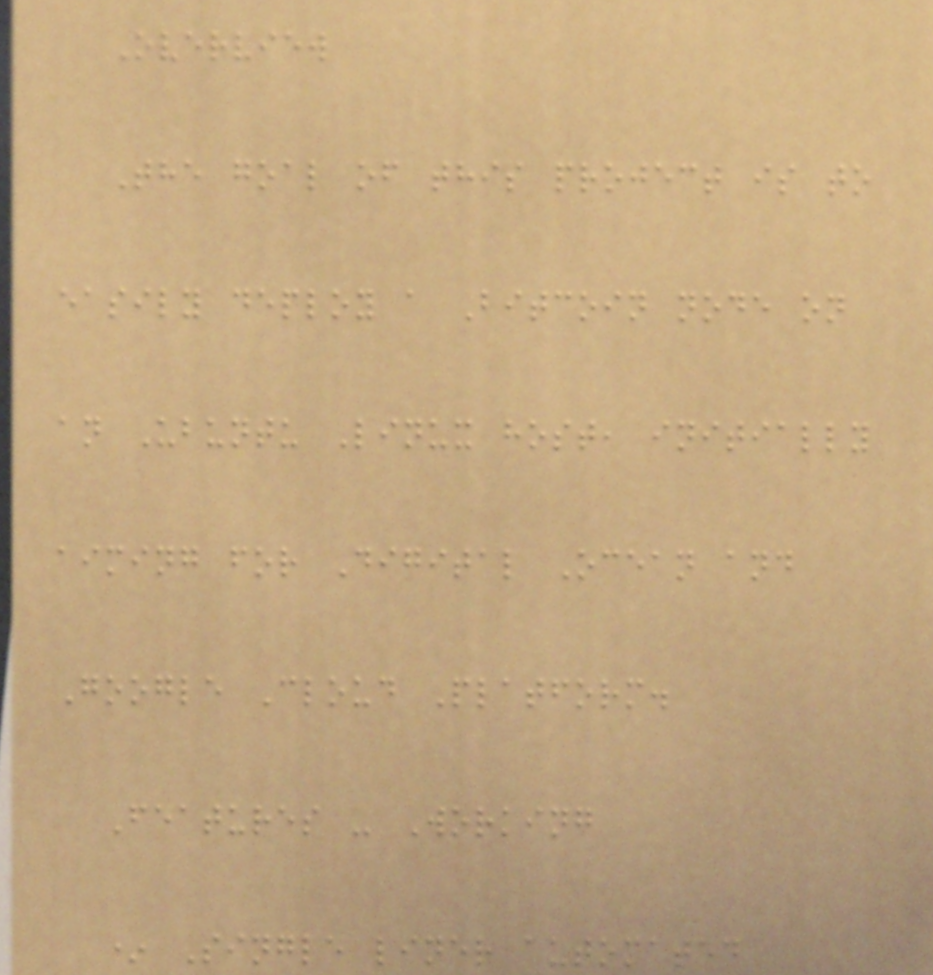Overview
The goal of this project is to
easily deploy a Bitcoin node on
an Ubuntu Linux host, initially
aiming for Digital Ocean and
Google Cloud Platform.
Features - Working
* Single liner automated
